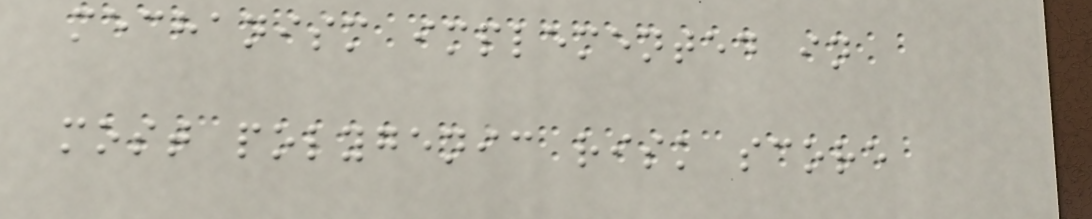mechanism implemented in
most polygenic risk score
